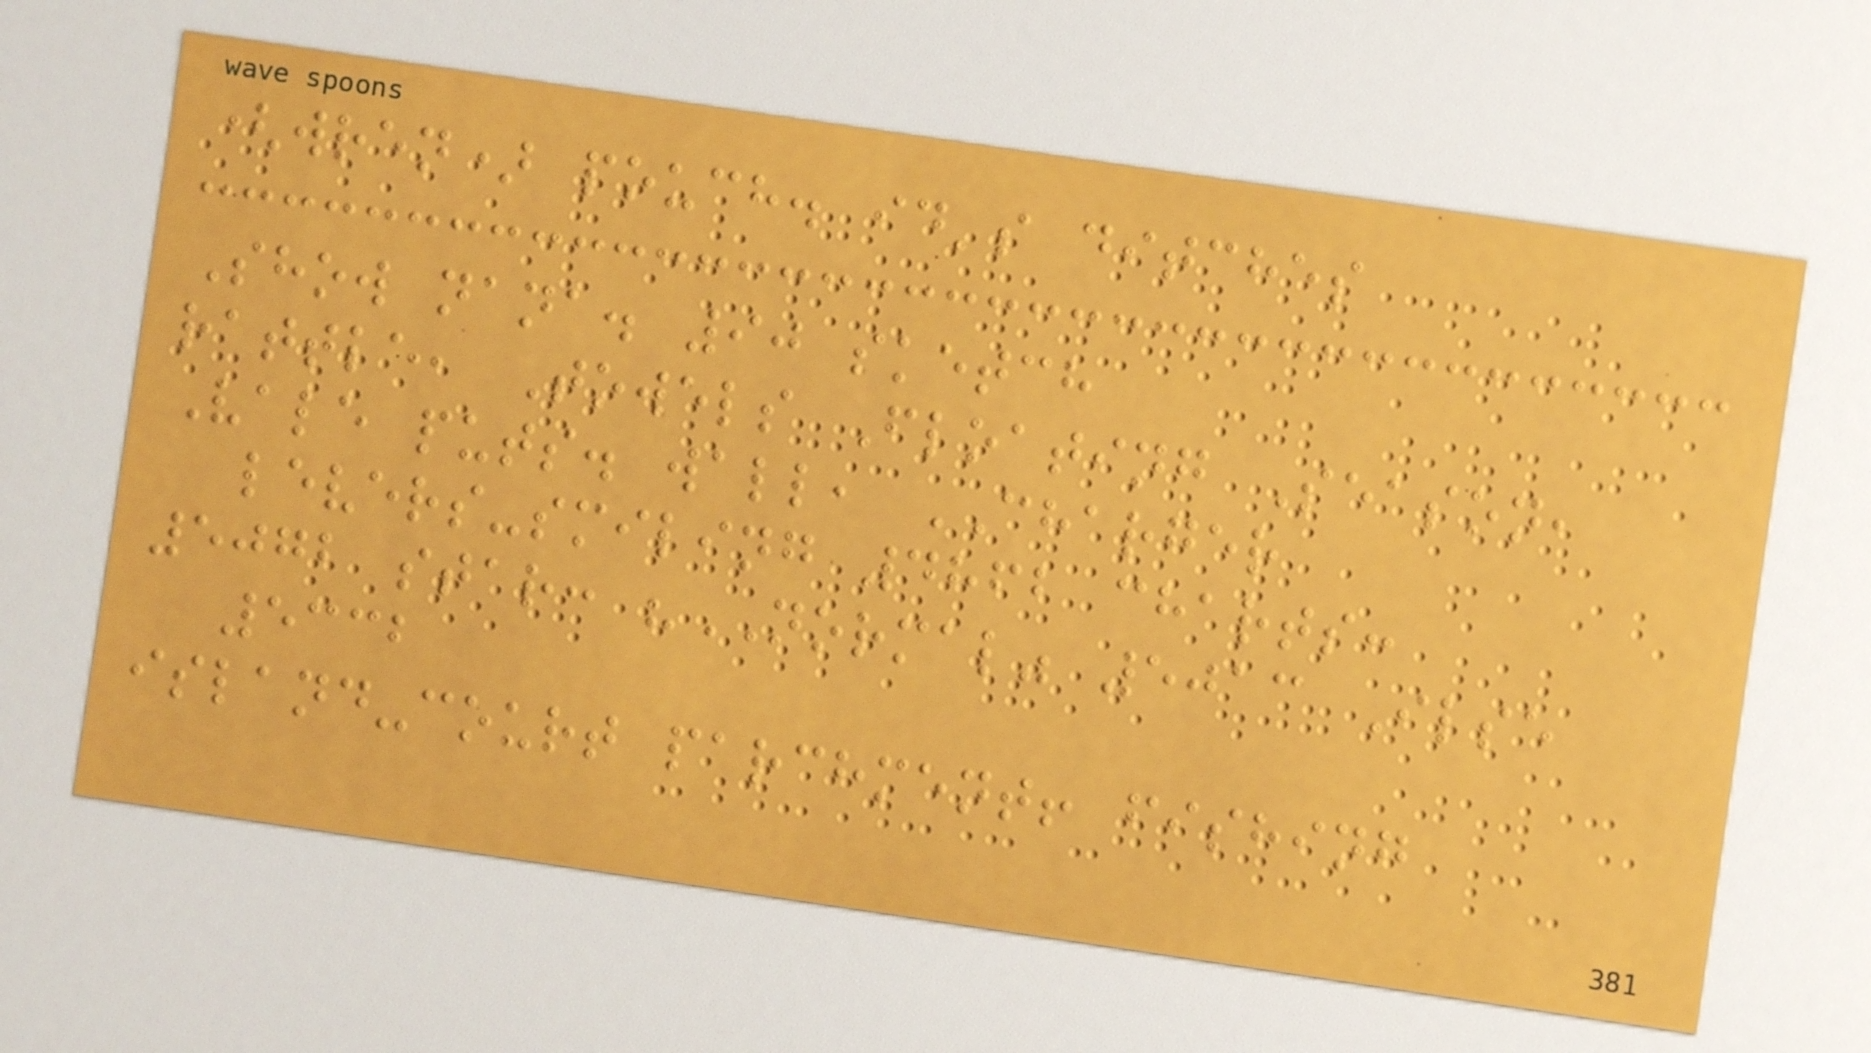(wren) pouch. id's ditches
Show nana. 90 sketch
rattle, Towels Floating Season,
Vale puts. wall, CHARGER
levers-smiling 4862 charts:
5072 star: "NORMAL" 5013 Ilse
5332
island-court parchment! fishing
